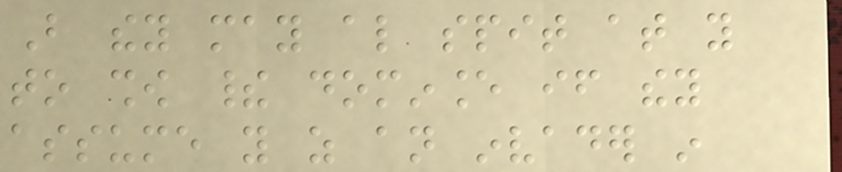But they may also spit at you
to show their dominance if they
assume you as an invader in
